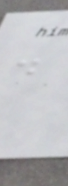.
